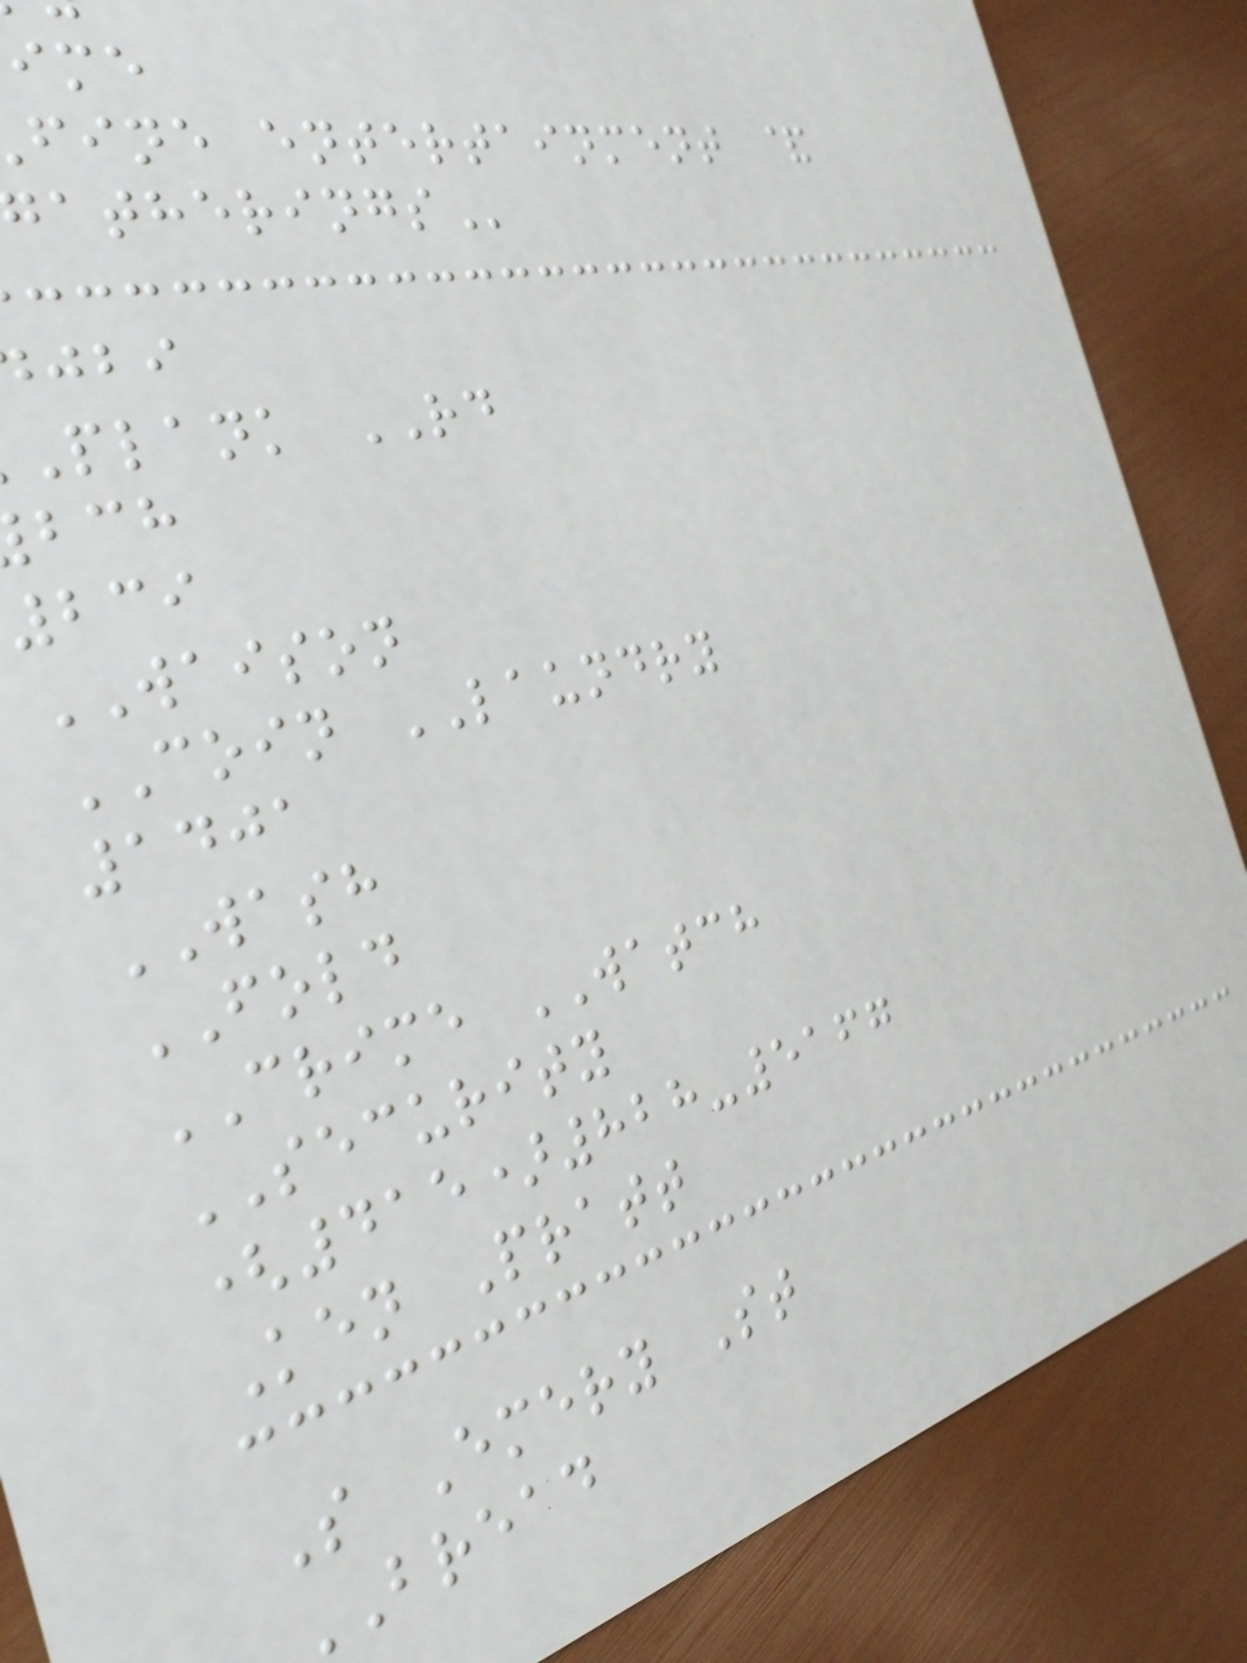fine entertainment &
plank RD
239
WAISON
COIN LAUNDRY
1401
WASH
FOLD
CRIME WATCH
SECURITY
(415)828-5167
Ken Pratt
S Emery St
bread
